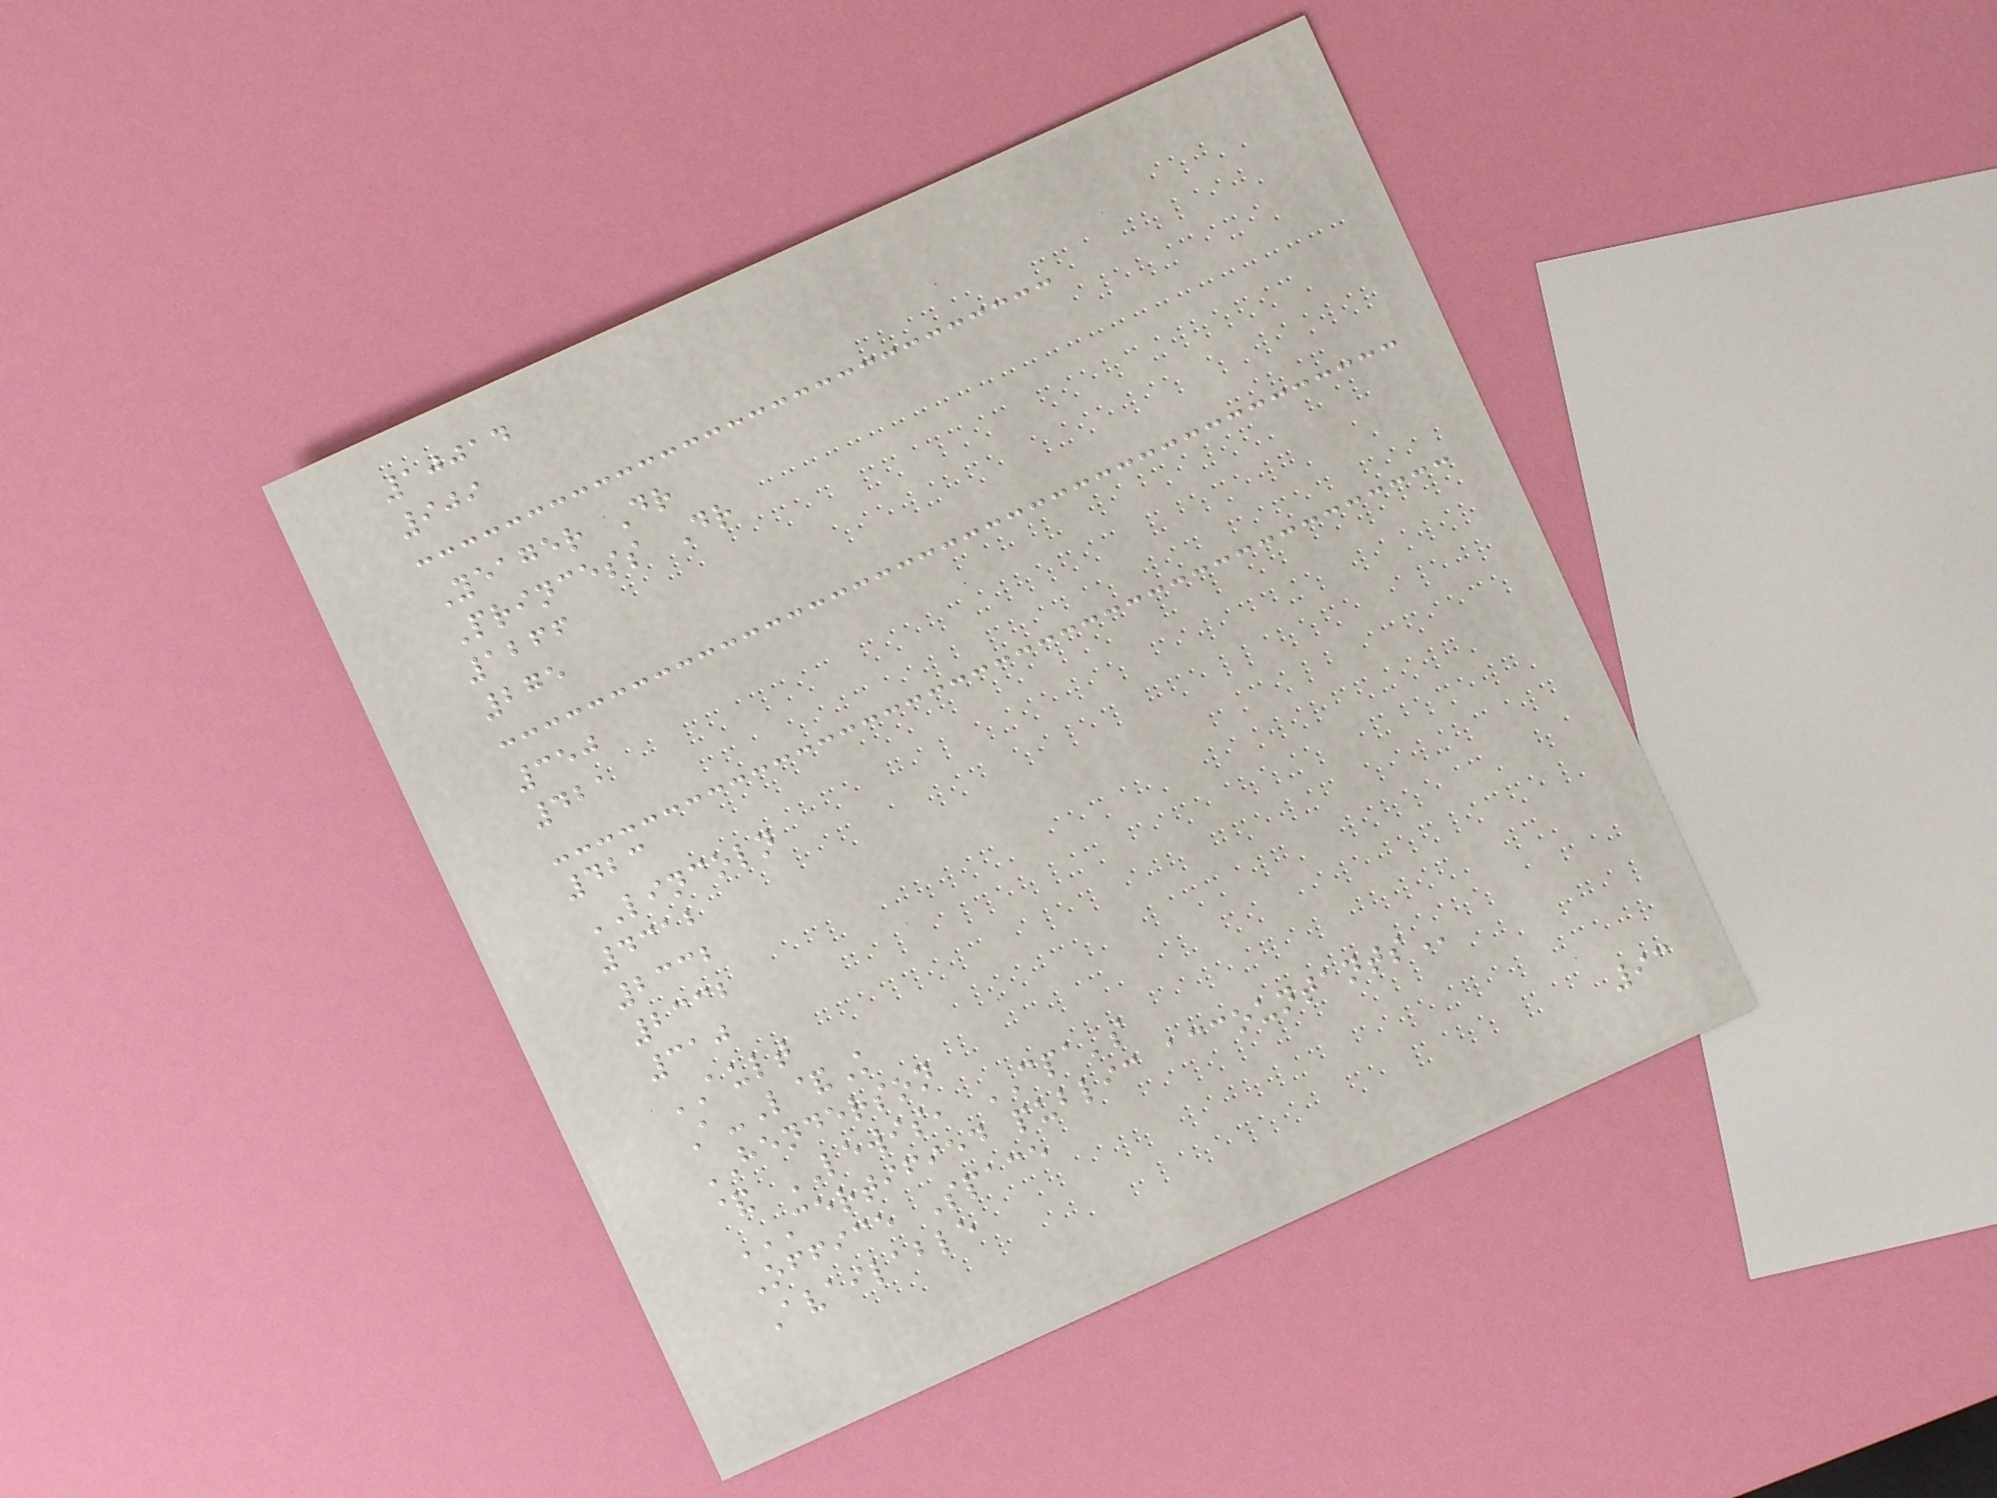10014
909
Yeager Dr
Princess Dr
1266
275
350
421
423
LINCOLN
4312
2332
2332
310
AULT
A-L&K
HENDERSON
& LEWIS, CPA's
CERTIFIED PUBLIC ACCOUNTANTS
Office Space
Available
93
